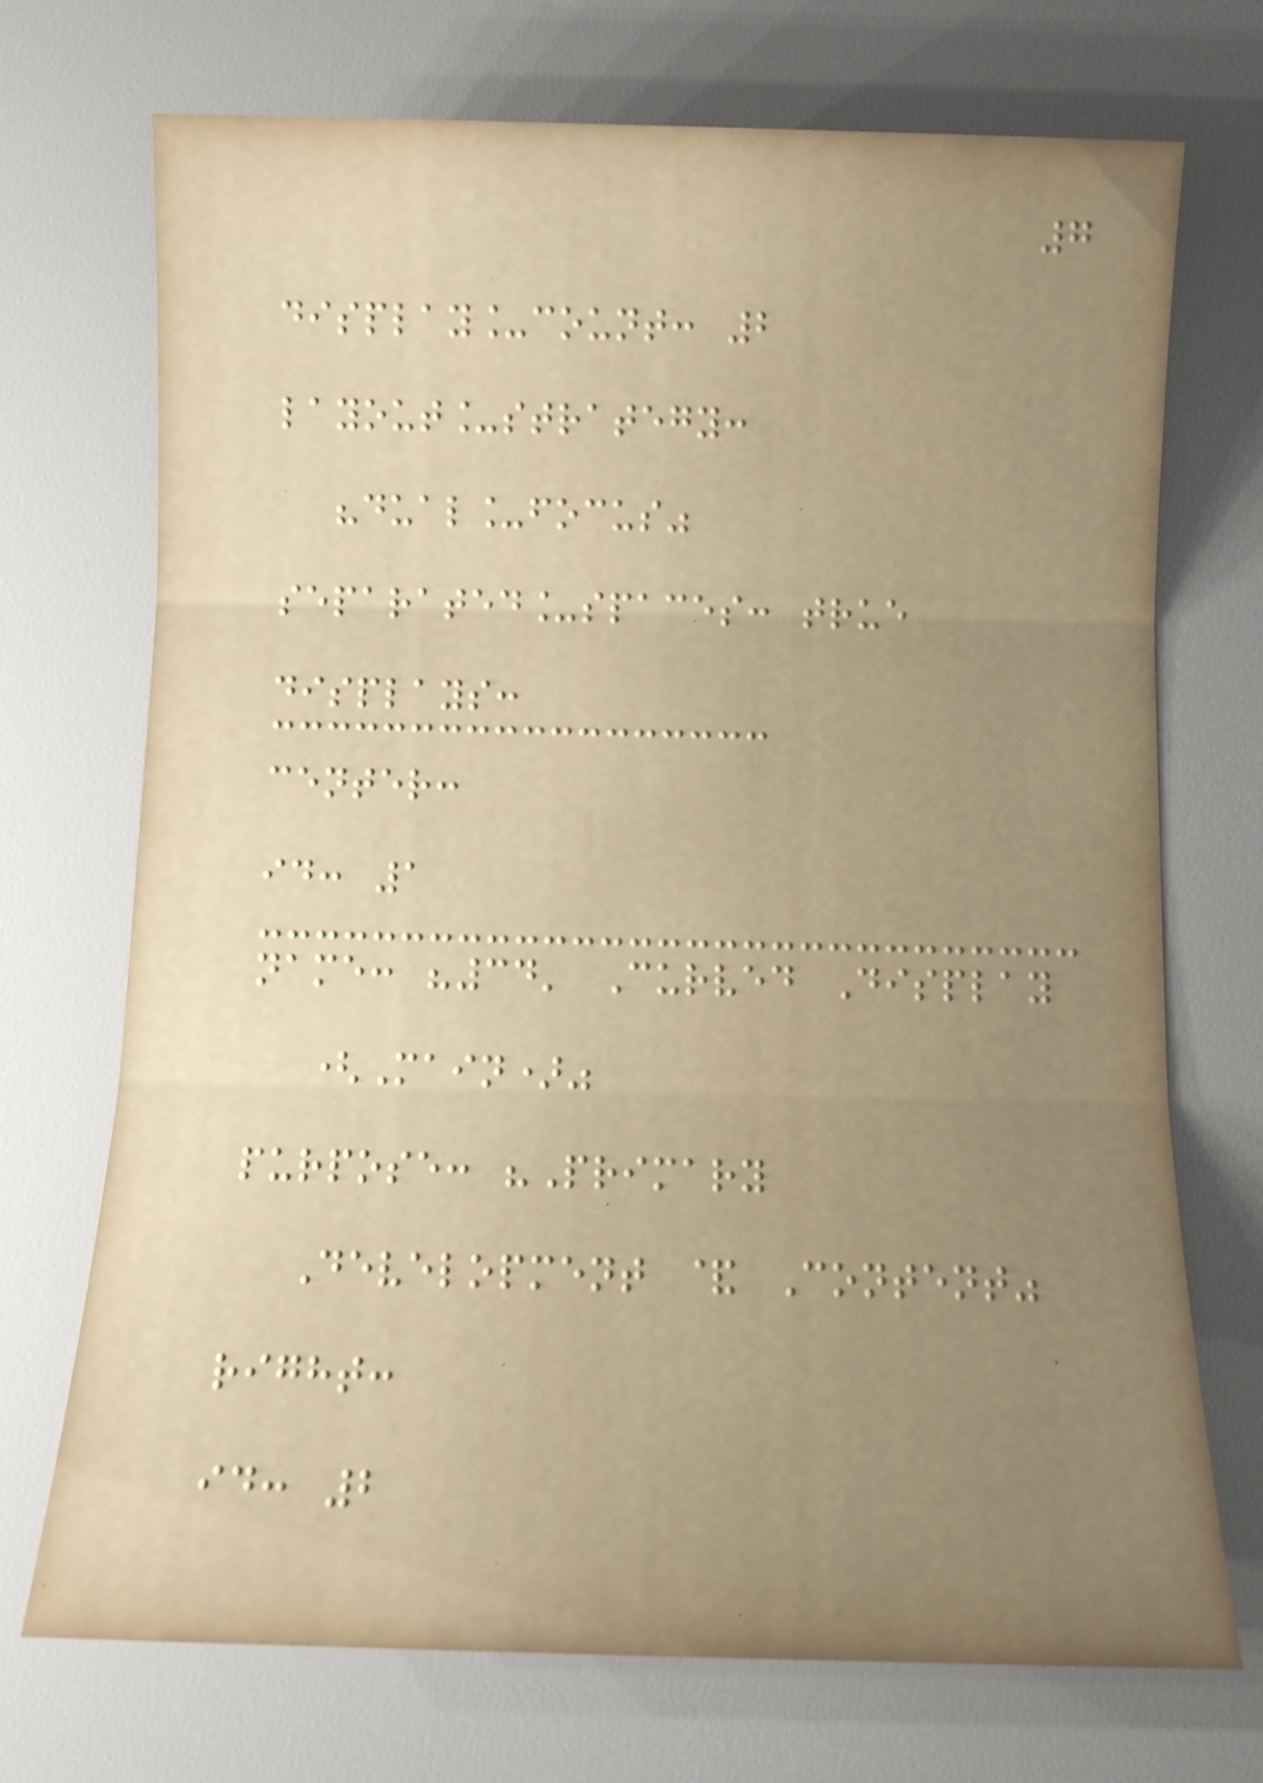7
display_count: 2
layout_strategy:
"dual_focus"
separated_spaces: true
displays:
center:
id: 1
name: "34' Curved Display
(Main)"
purpose: "Primary
Development & Content"
right:
id: 2
